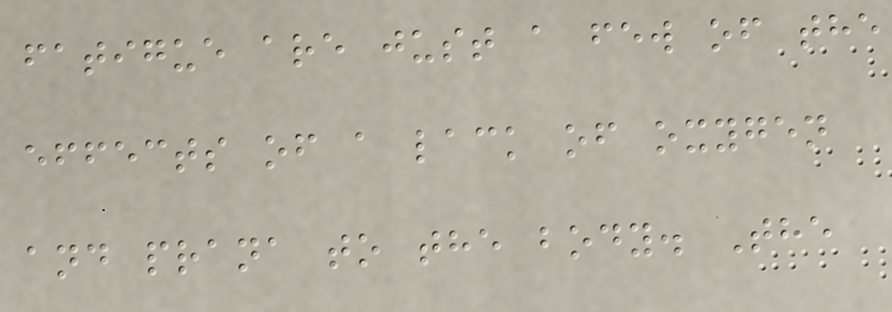fatigue are just a few of the
effects of a lack of oxygen
and prana to the body. The
